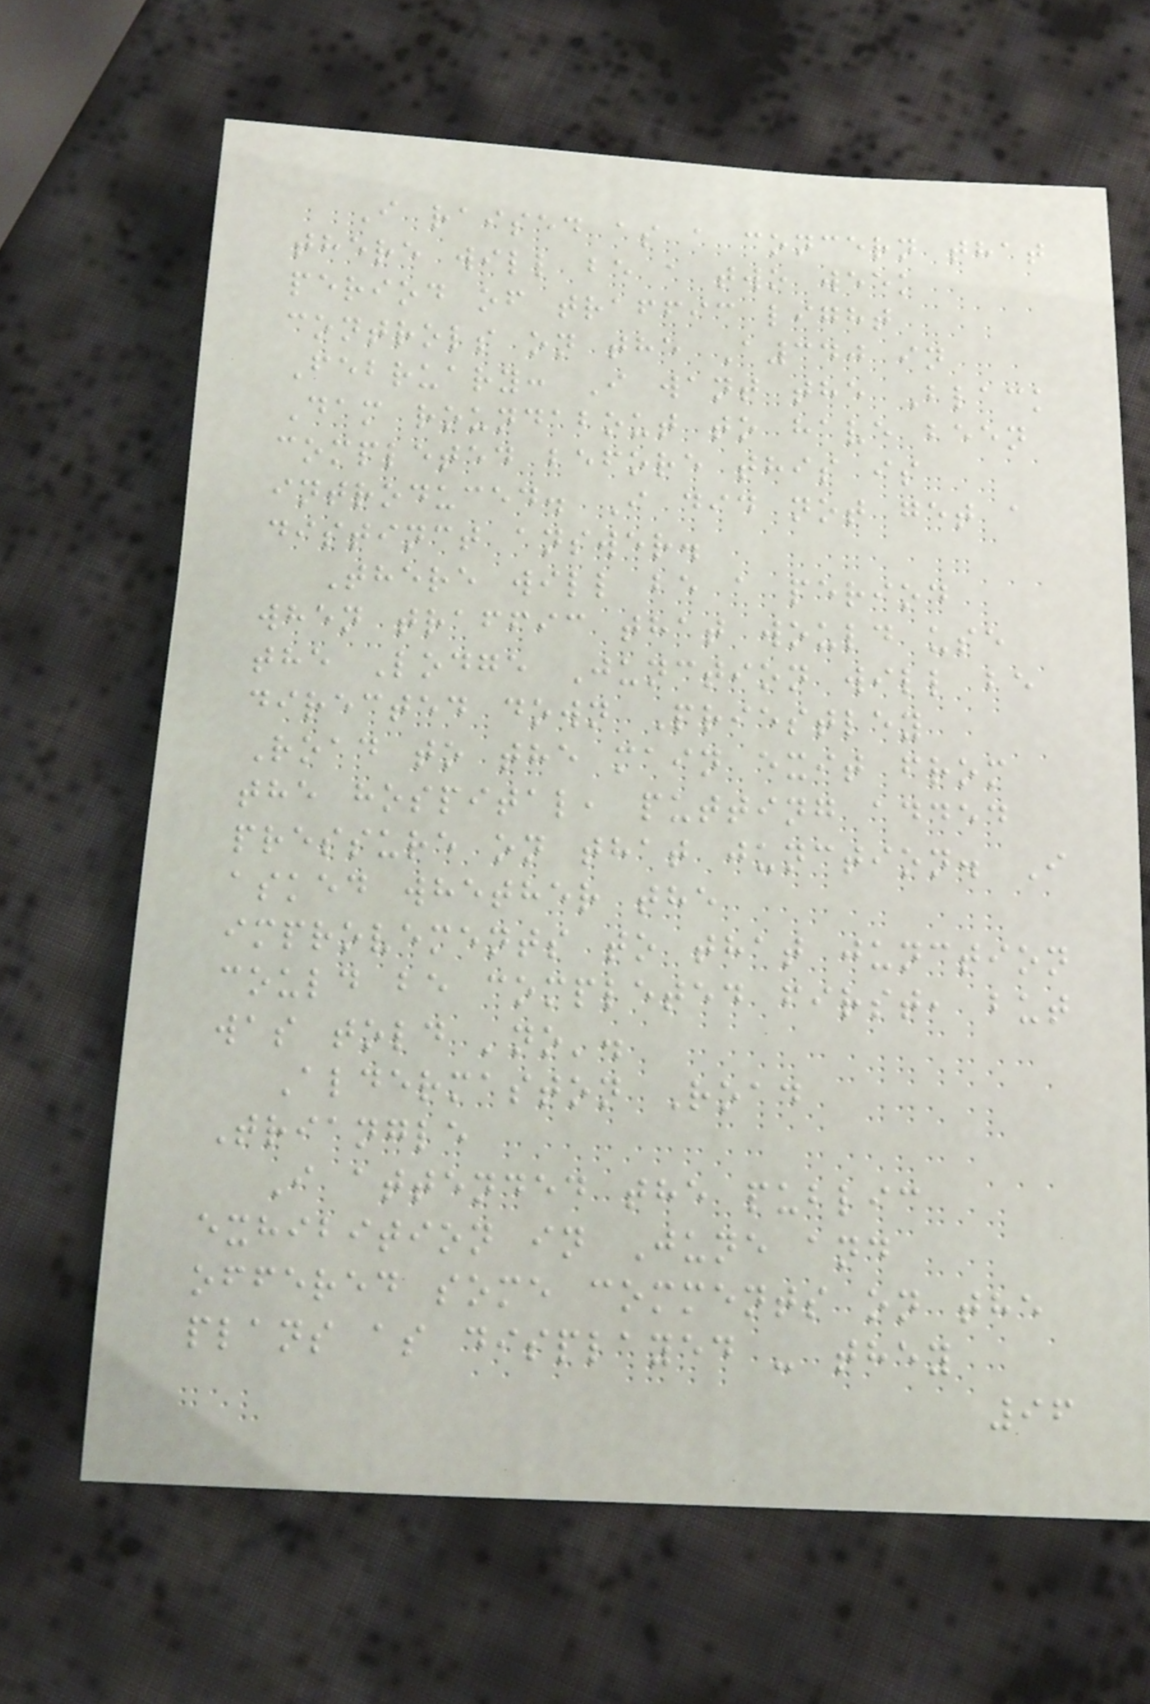I raised as a concern that
there will be a two week
period of traffic light
controls on the A340 in
February: I want the Black
Dam roundabout to have been
completed before this is
introduced. I did not get a
distinct answer.
There will be a period
when traffic that would use
the Lodge Junction will be
directed down Priestley
Road to the main exit from
the hospital, putting added
pressure on that junction. I
asked whether the
improvements to that junction
could be completed first, but
was told 'no'.
Aldermaston Road
Triangle
I attended the public
exhibition in June and
offered some comments on the
plans as displayed - they
96
